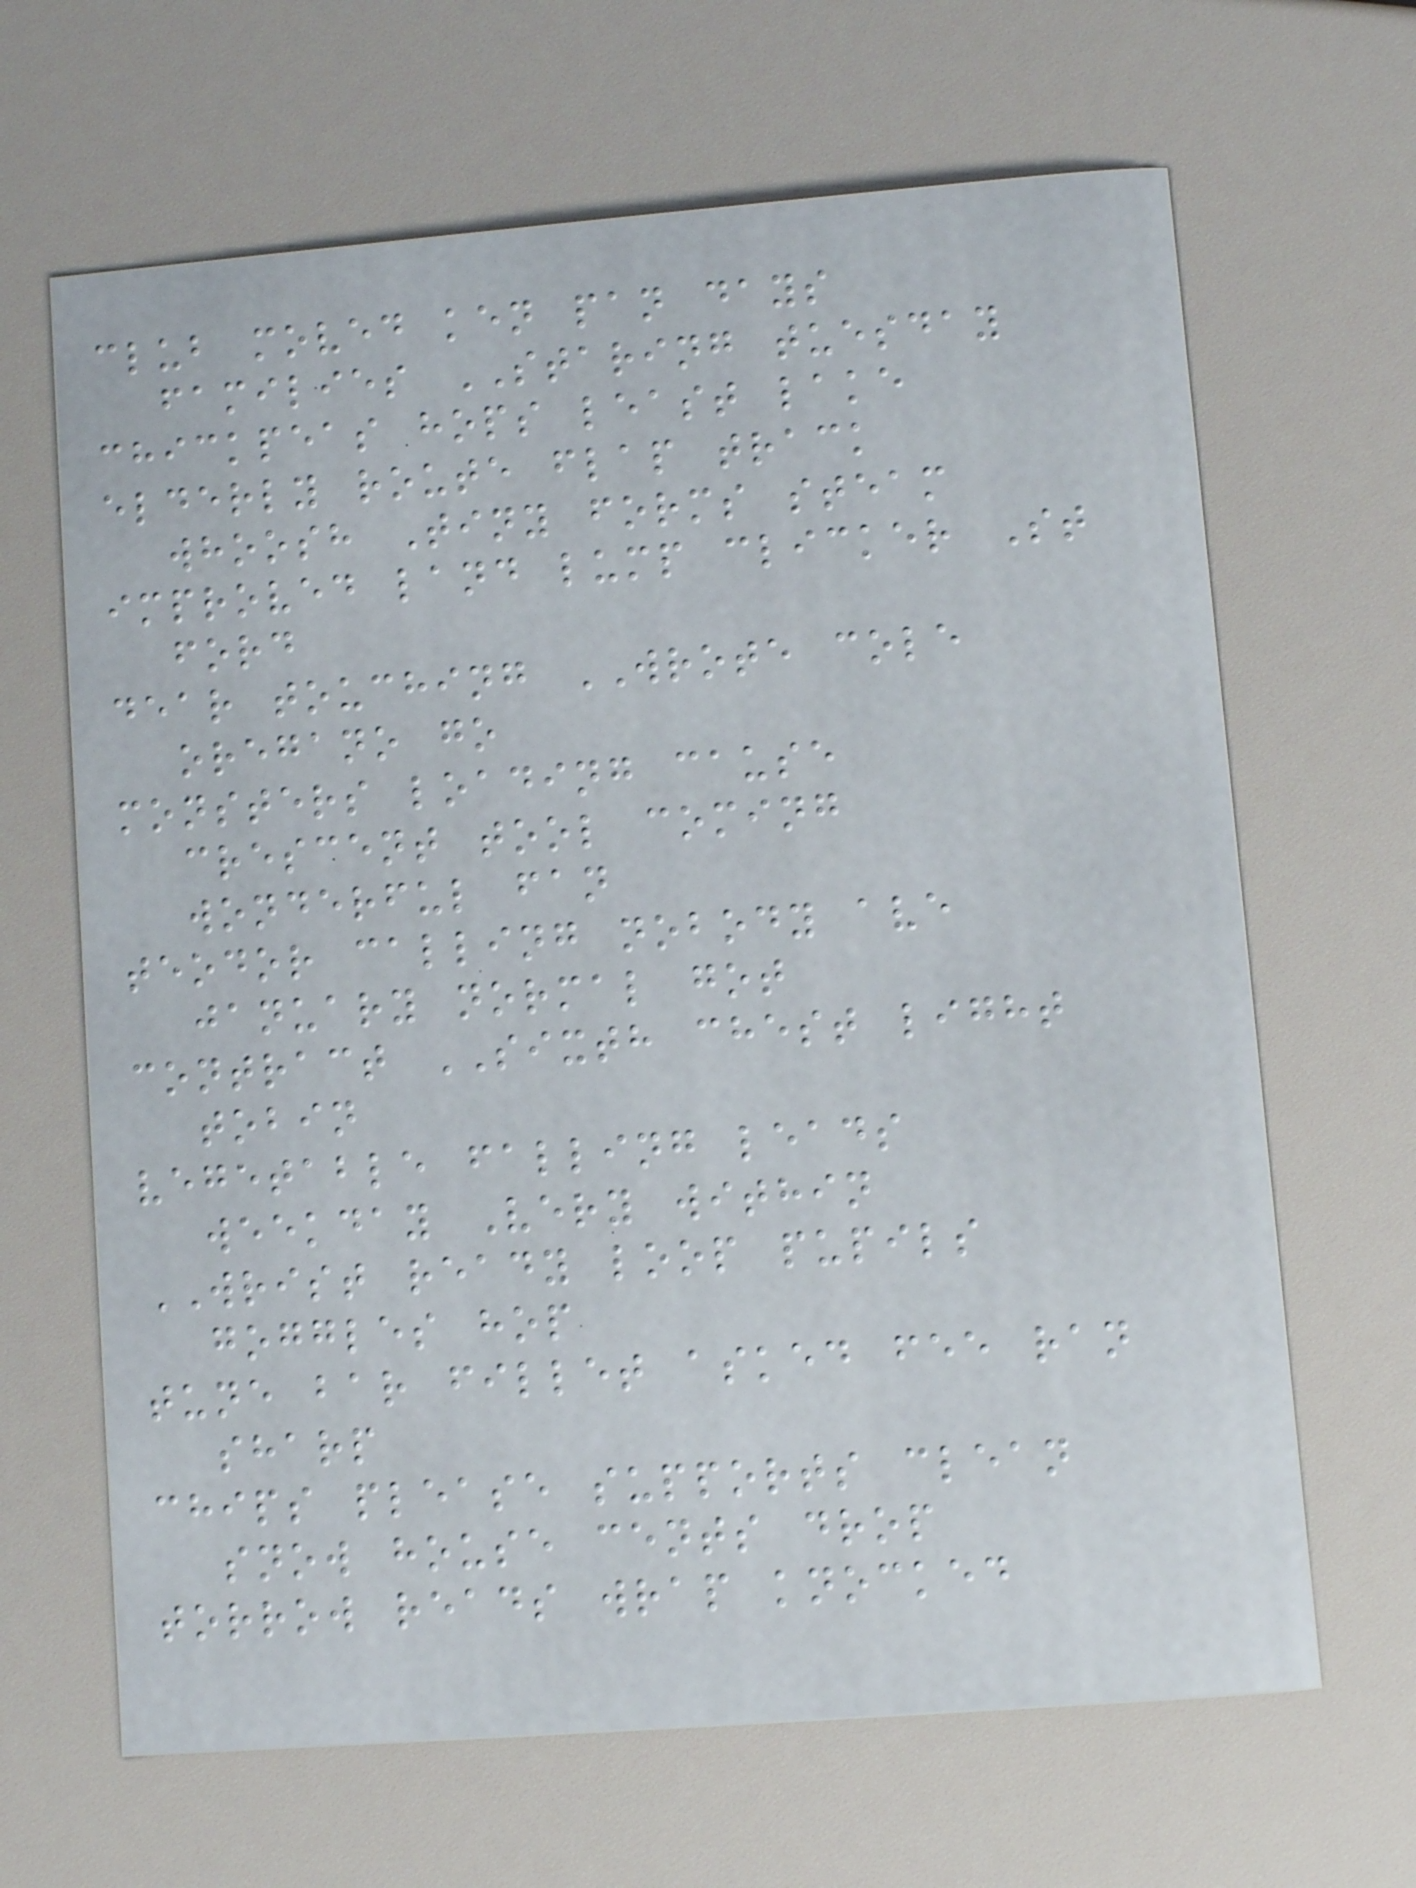club moved ken pan days
families STARING tuesday
chickpeas hops least lake
elderly route flap track
whoosh Tiny forms steam
improved land lump clicker St
ford
dear touching WROTE cole
oregano go
monsters loading cause
crescent tool coming
wonderful fan
teodor calling nobody ave
january normal got
contract SIXTH chest light
tobin
vegetable falling leads
weekday Very within
WRIST ready loop pupils
goggles hop
tune bar fillet asked fee ran
sharp
chips please supports clean
snow house cents drop
torrow reads wrap knocked
